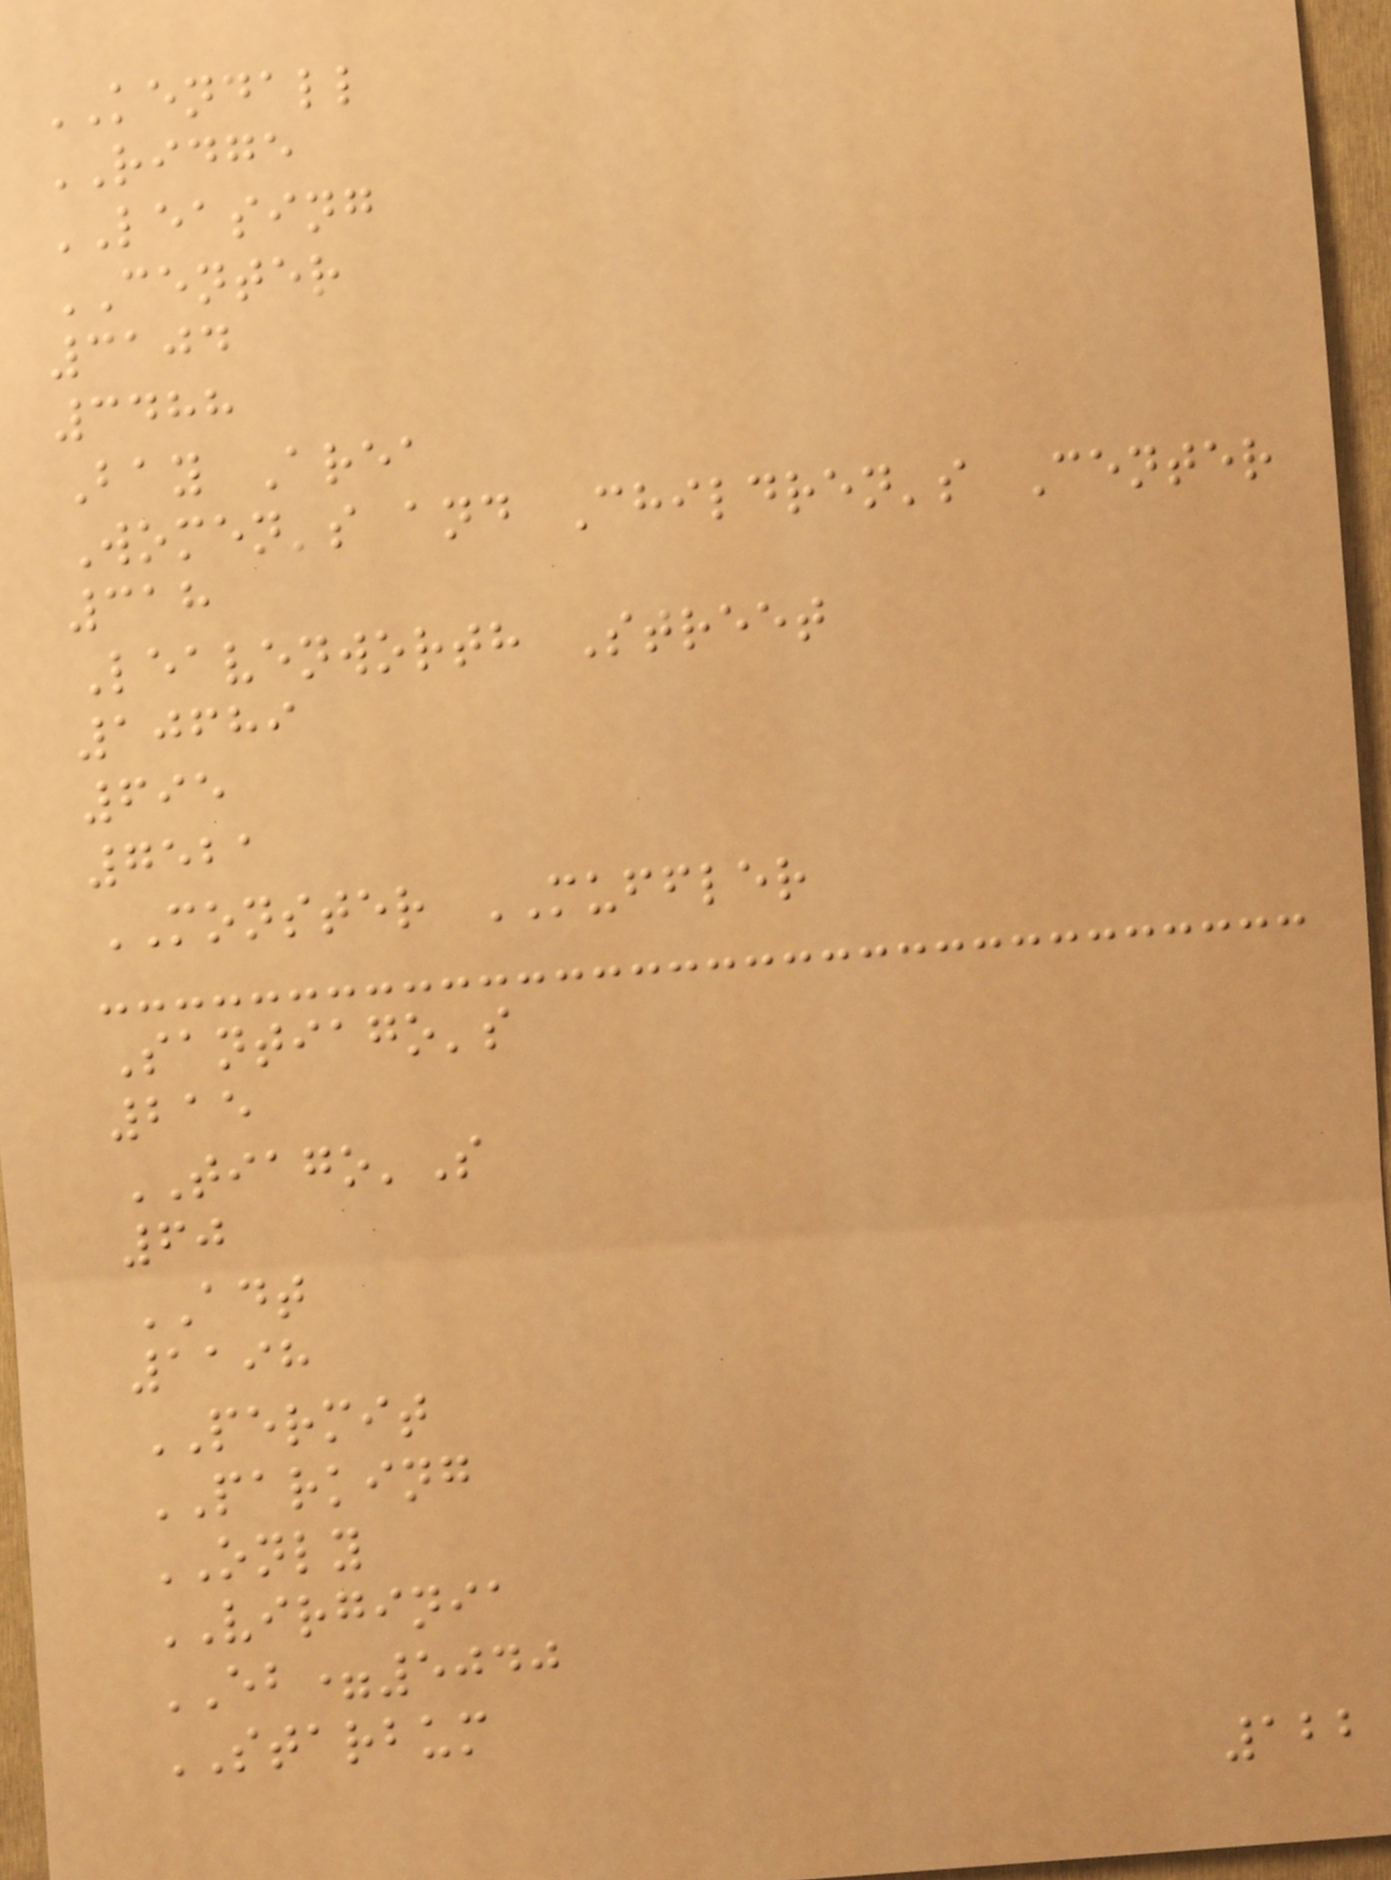KENDALL
RIDGE
LEASING
CENTER
3104
3488
Bay Area
Women's and Children's Center
318
Leavenworth Street
10689
695
7521
MONSTER MUFFLER
Santiago's
215
TIAGO'S
60
ADT
1198
PERMIT
PARKING
ONLY
VIRGINIA
EB=5040
STARBUM
122
